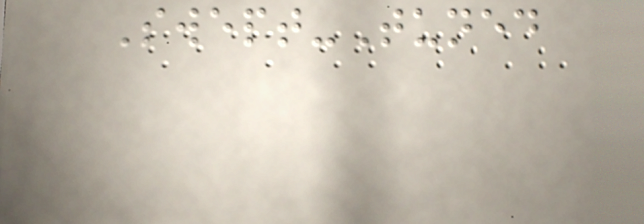Swept-Tuned
